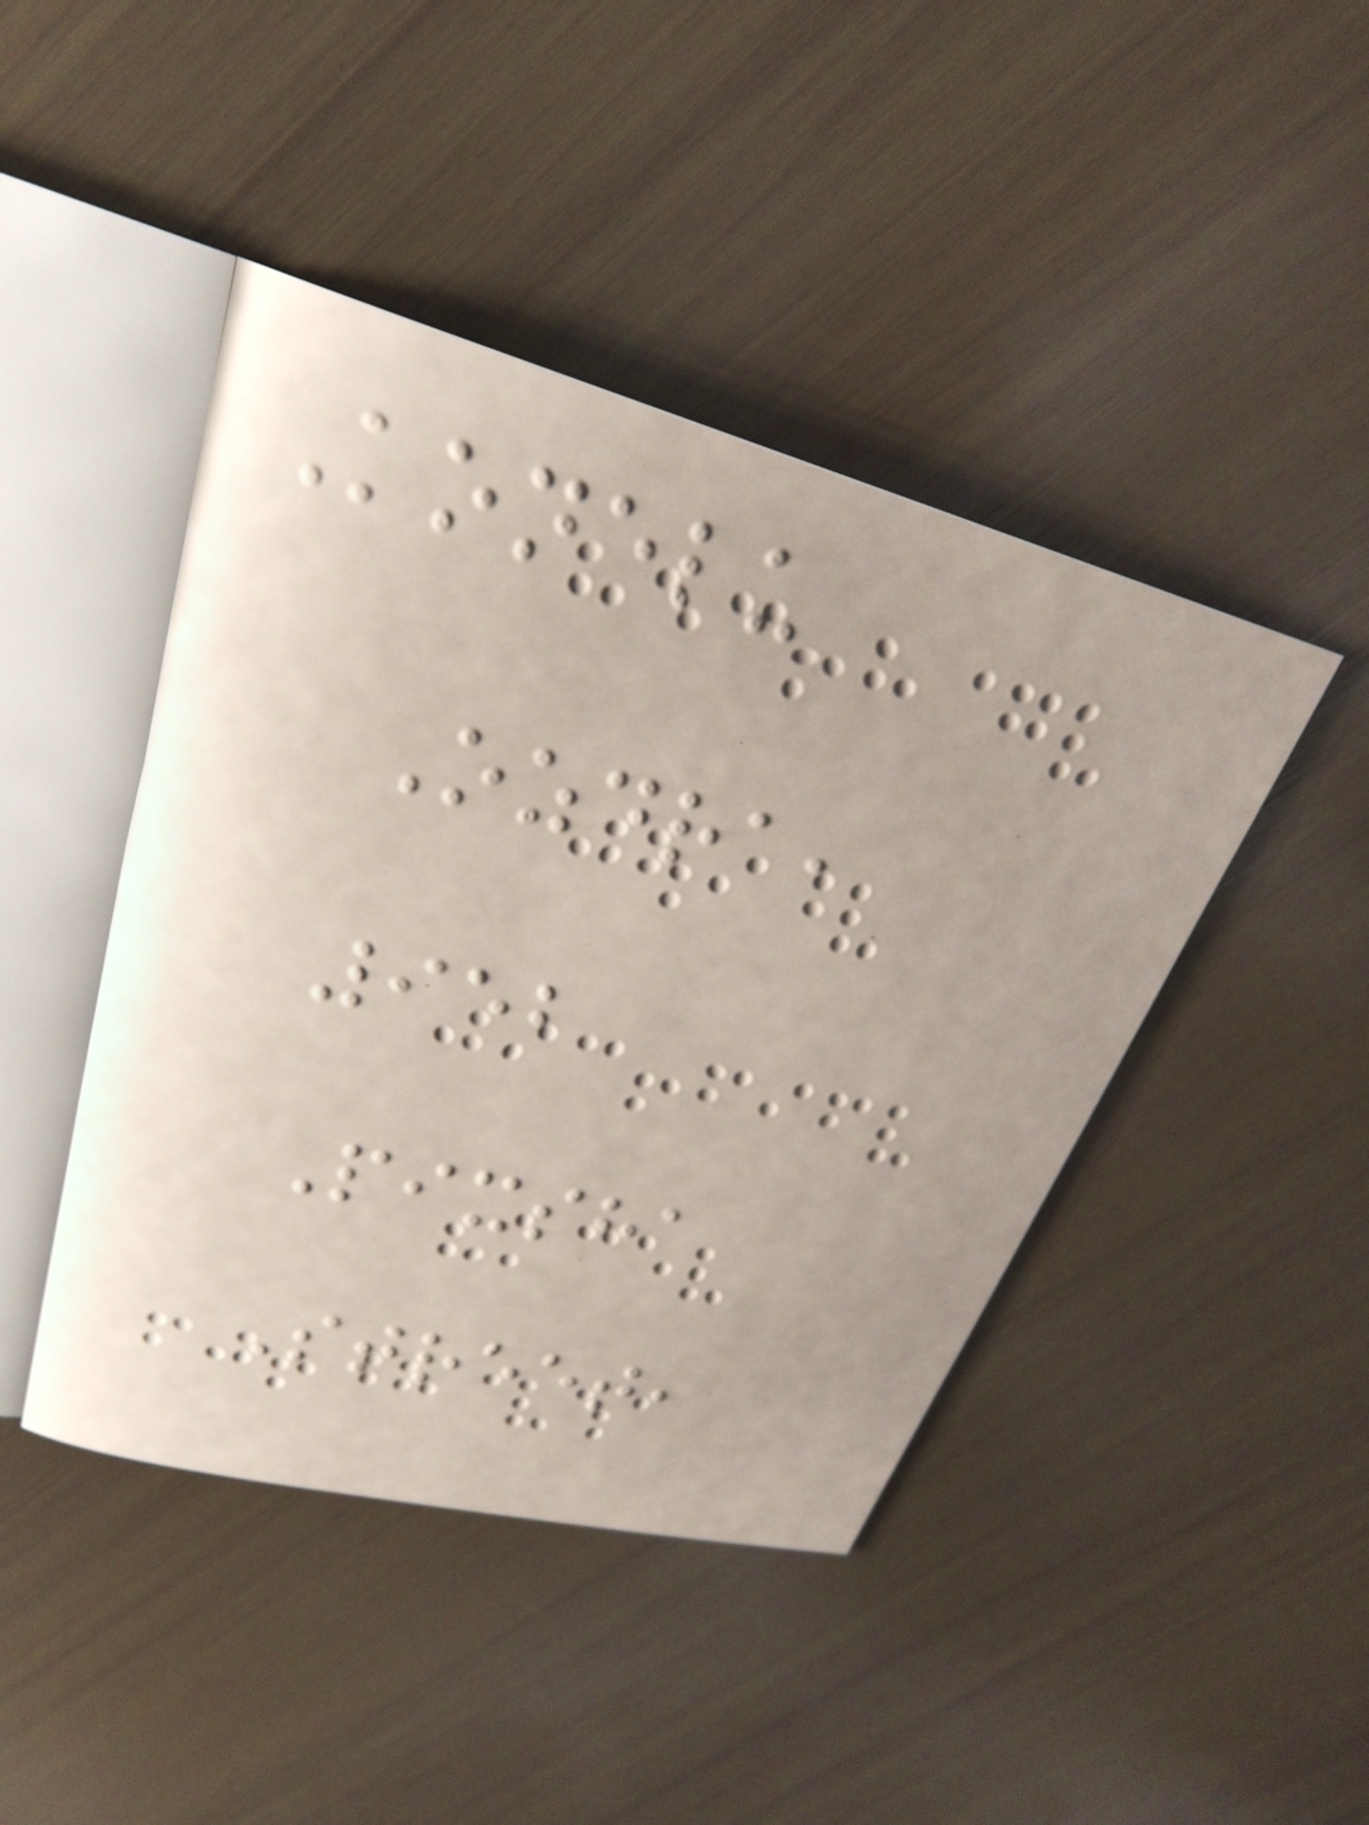Konelu
Ozdra,
952
Pixsha
Street,
